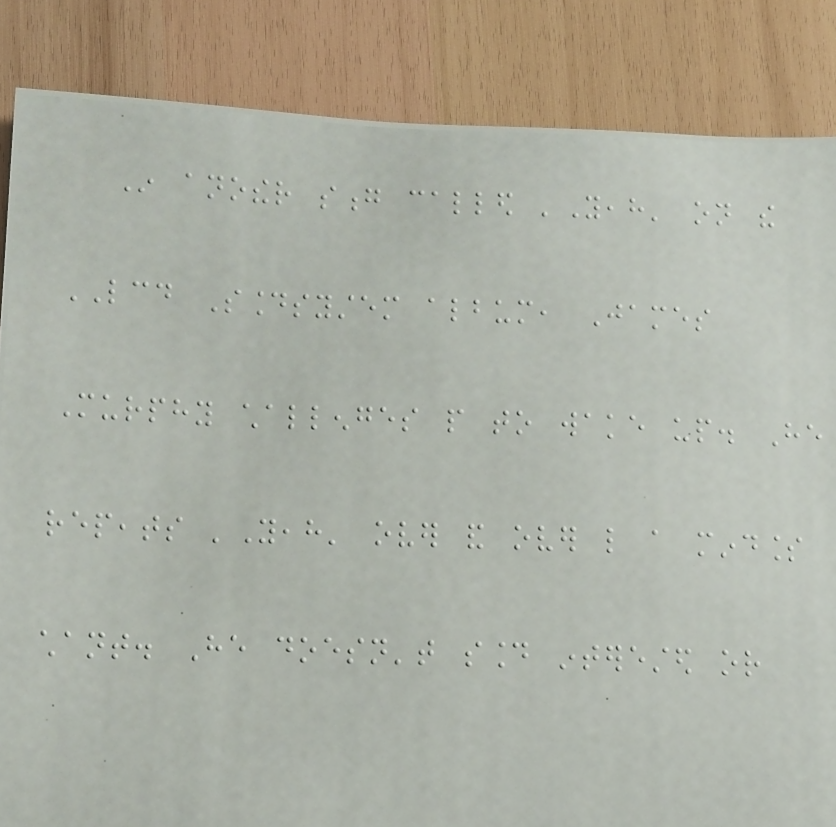In another song called 'Yeah' on the
LCD Soundsystem album, James
Murphy challenges people to wake up. He
repeats 'Yeah' over and over like a mindless
chant. He doesn't sound interested or
